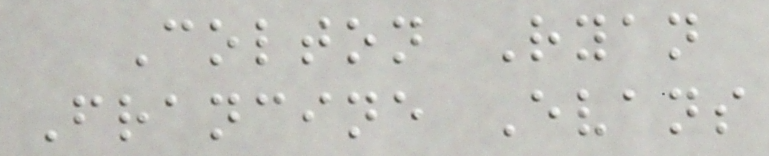Colton Ryan
Francine Evans
